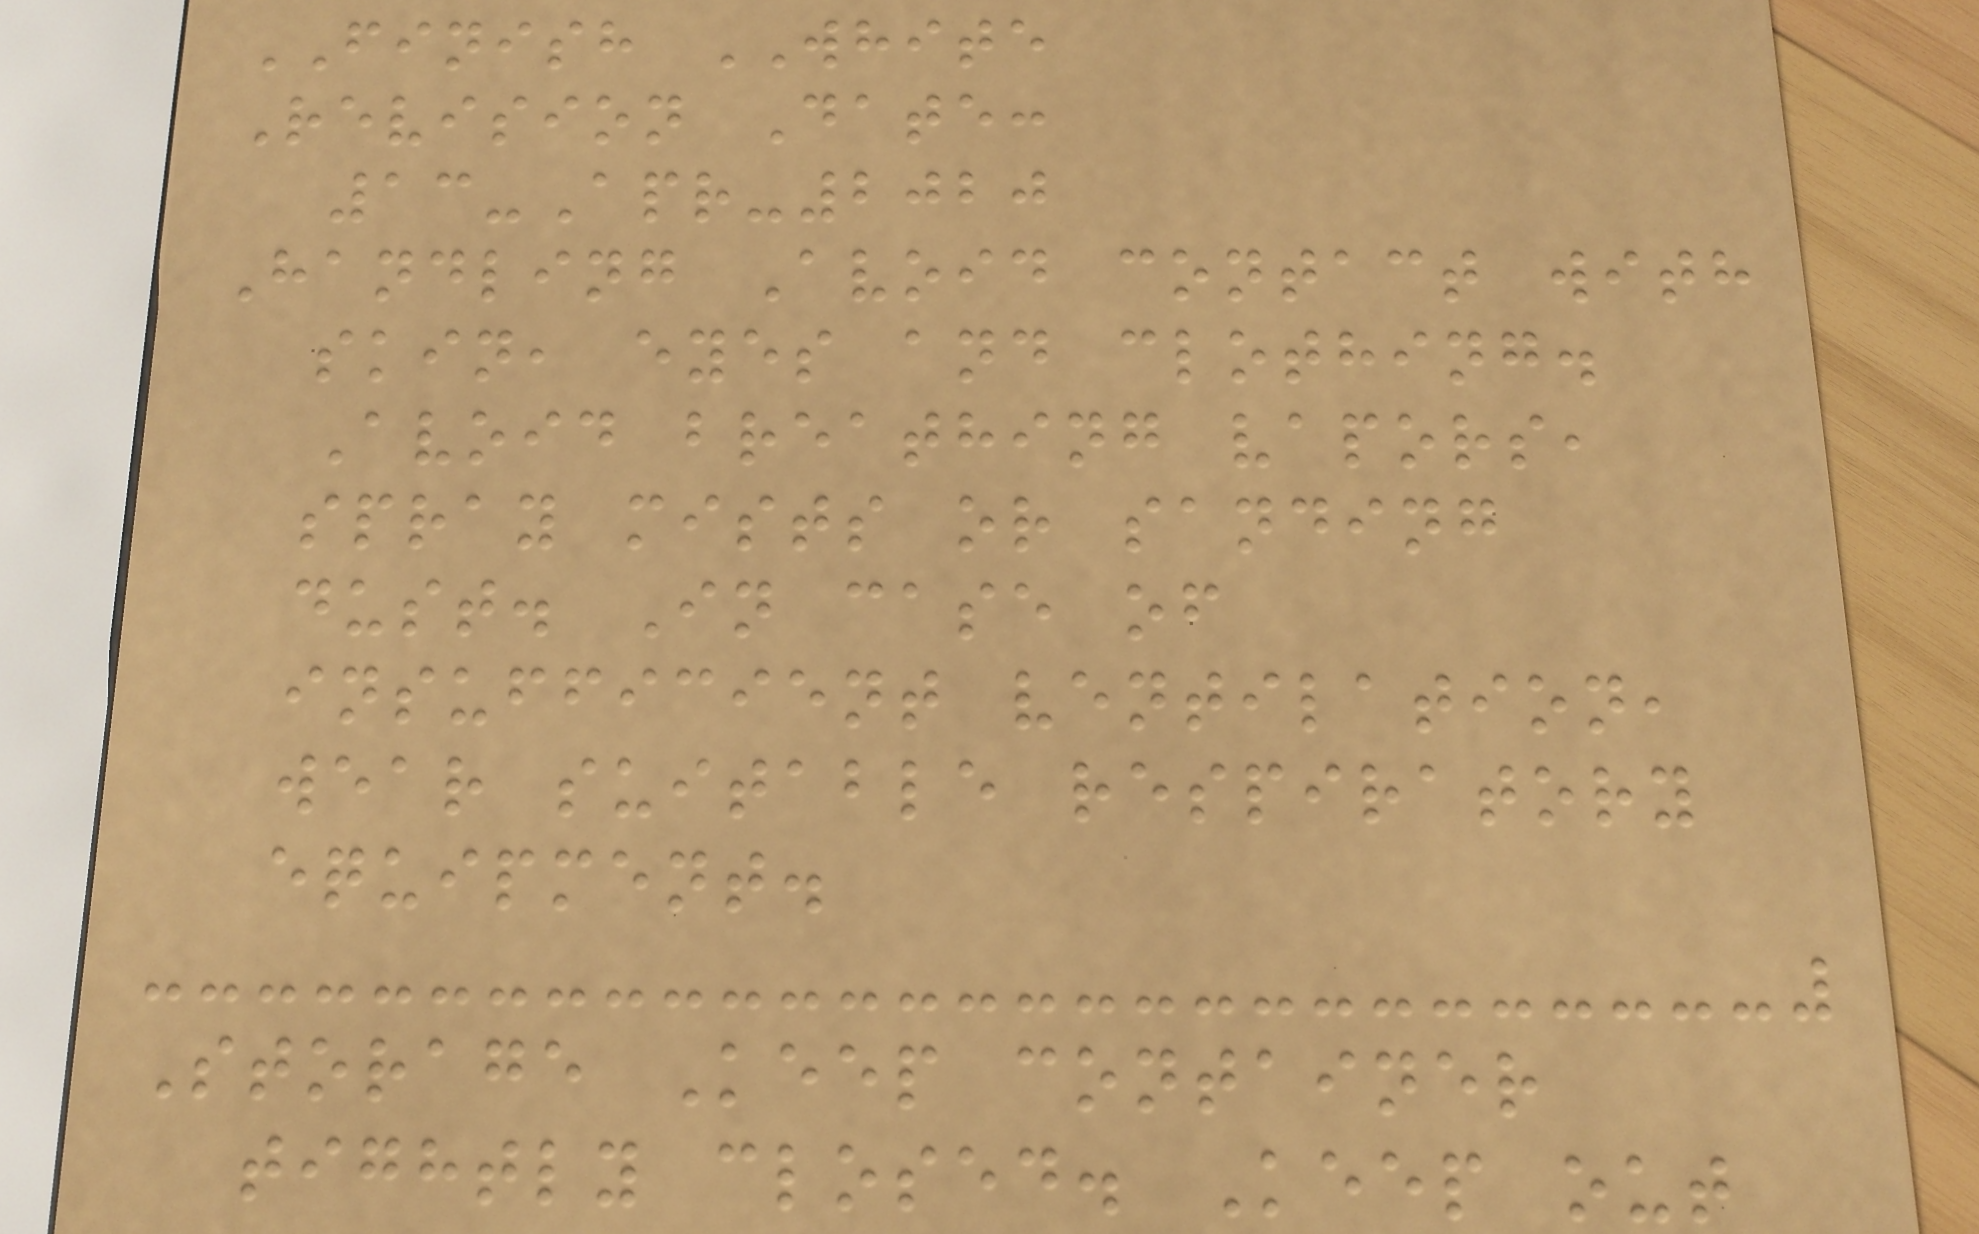FINISH WHITE
Revision Date:
13-Apr-2020
Handling Avoid contact with
skin, eyes and clothing.
Avoid breathing vapors,
spray mists or sanding
dust. In case of
insufficient ventilation,
wear suitable respiratory
equipment.
Storage Keep container
tightly closed. Keep out
